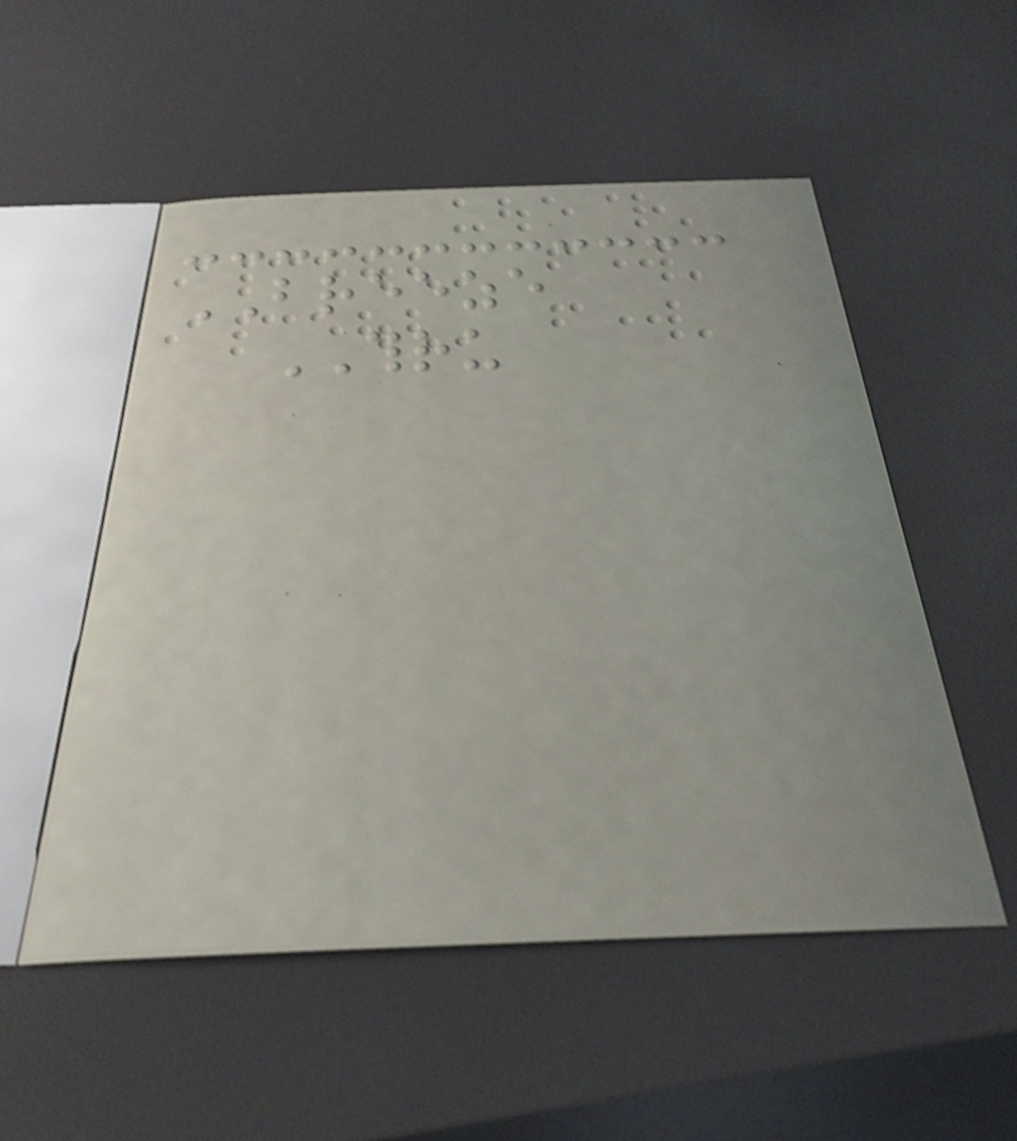BREEZE
THRU
